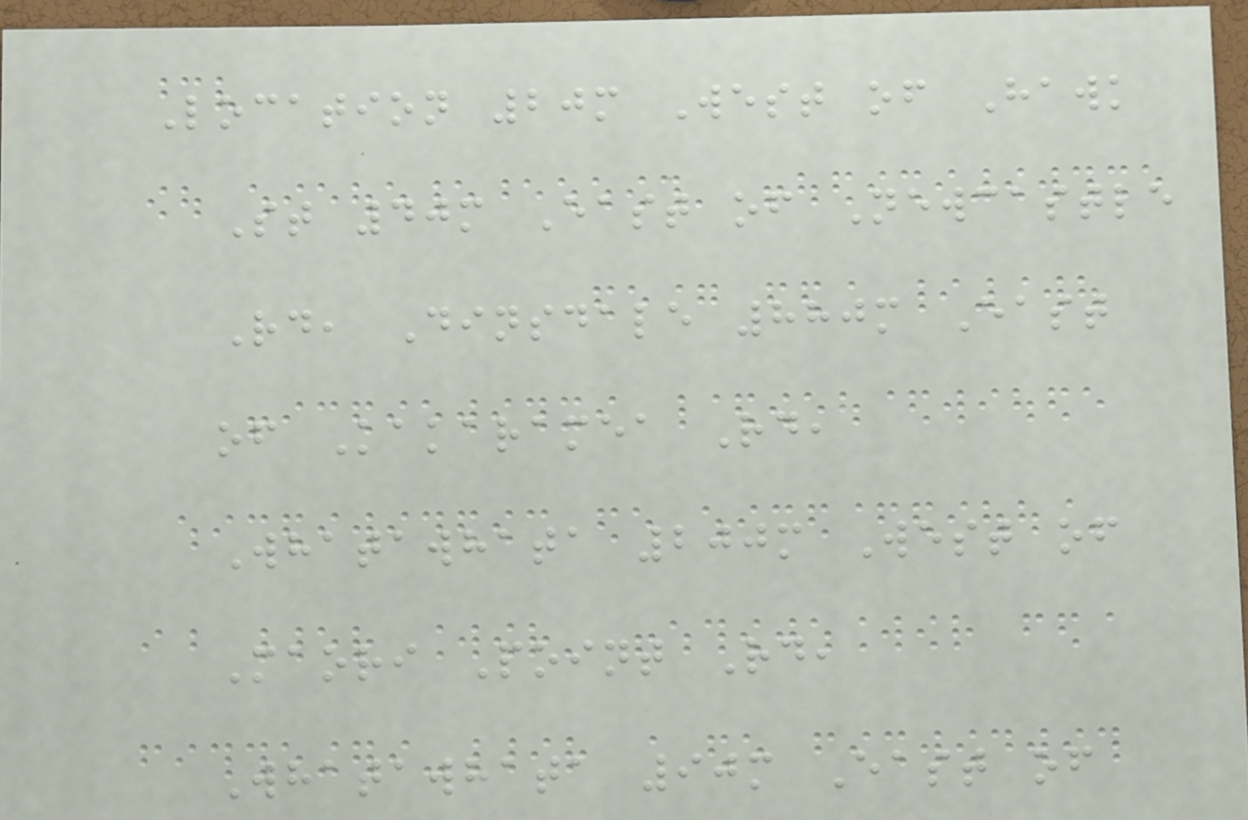Location 20m West of Hawk
St 40m East of Newcastle
Rd, Dinsdale 880m East
of Kakaramea Rd,
Whatawhata 200m West of
Maori Point Rd,
Whatawhata 90m East of
